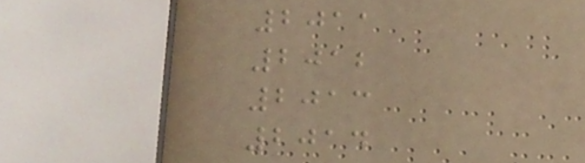2011
2012
2013
2014
